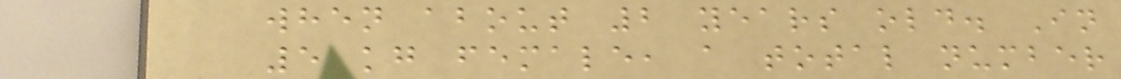when about 2 years old. In
5 kg female, a total number
